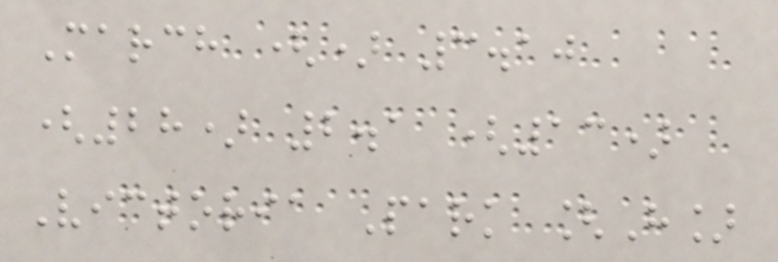March () 3.10
(28) 2.1 (13)
Victoria Park [H]
